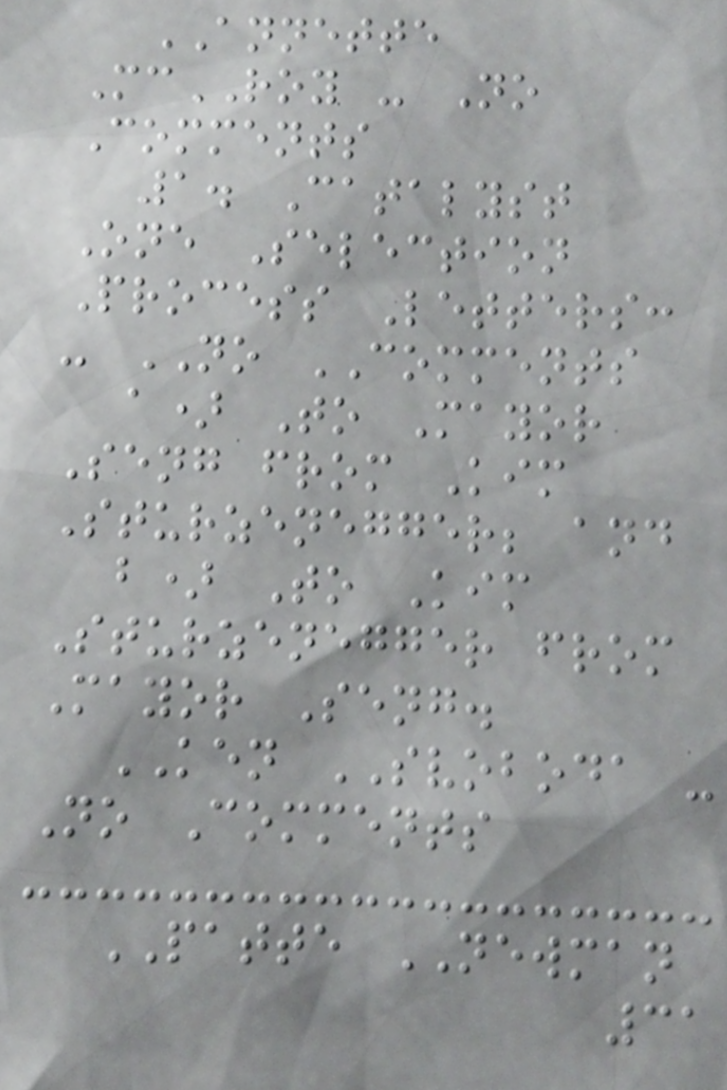ANNETTE
McROY - No
Comments
1. Catalyst
One Selection
Process Letters:
- NO COMMENTS
a) To Mayor
Seng from Kim
Sturzenegger; and
b) To Kim
Sturzenegger from
Mayor Seng.
KEN SVOBODA -
No Comments
PATTE NEWMAN
31
